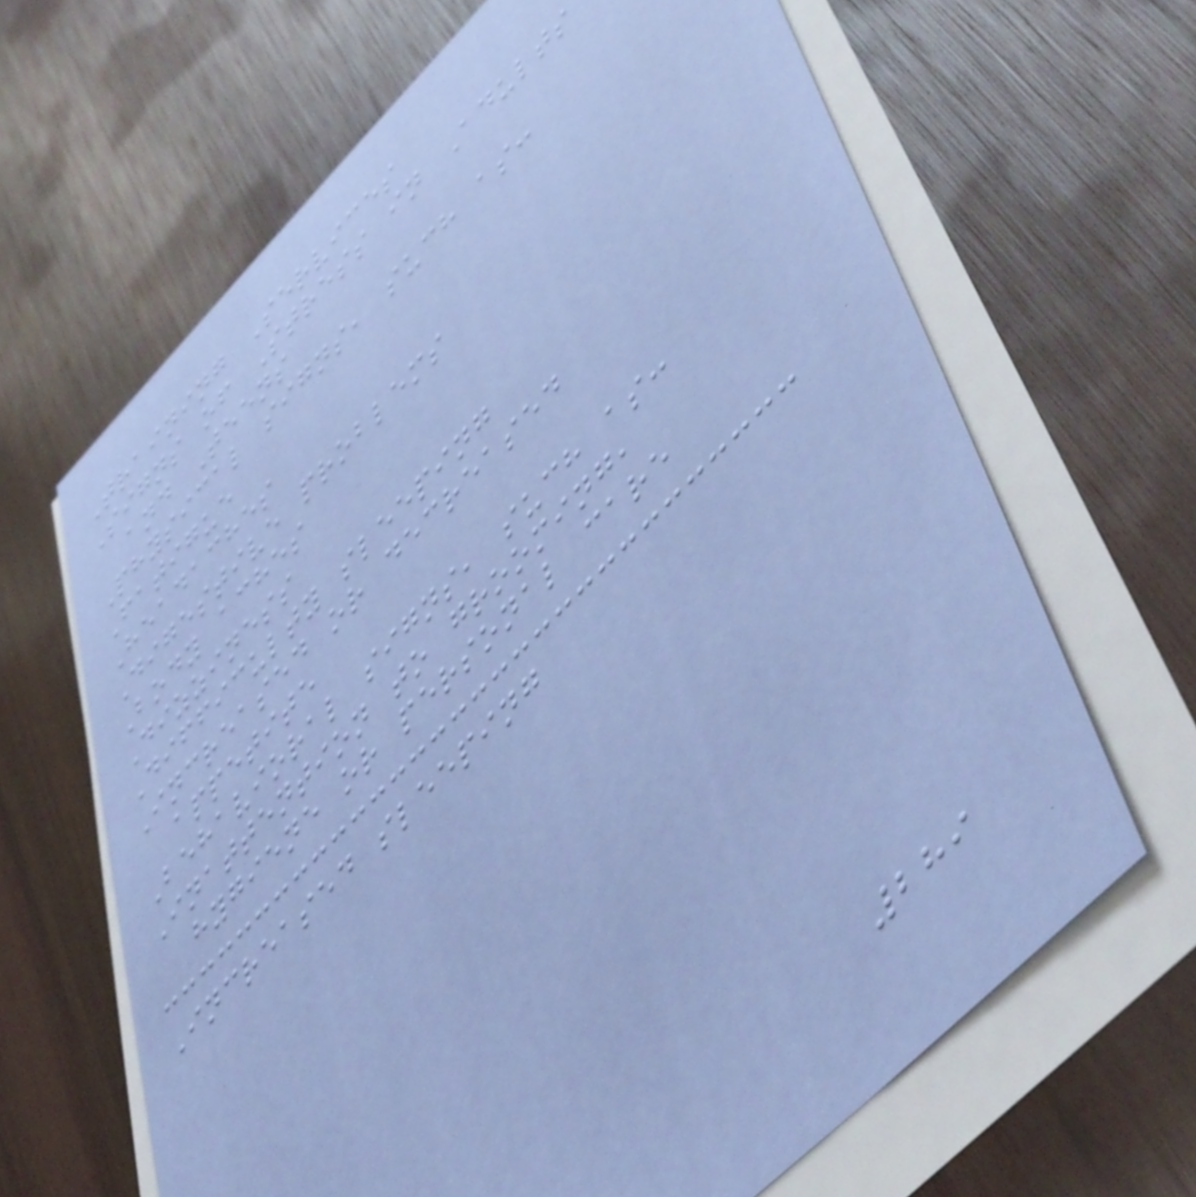Training Services
Signs of Stress in Adults
and Teens
Physical signs, such as:
Fatigue
Headaches
Digestive problems
Body aches
Dizziness
Difficulty sleeping
Increased or decreased
appetite
Behavioral signs, such as:
Inattention to grooming,
hygiene or personal care
Increased sleeping
289
